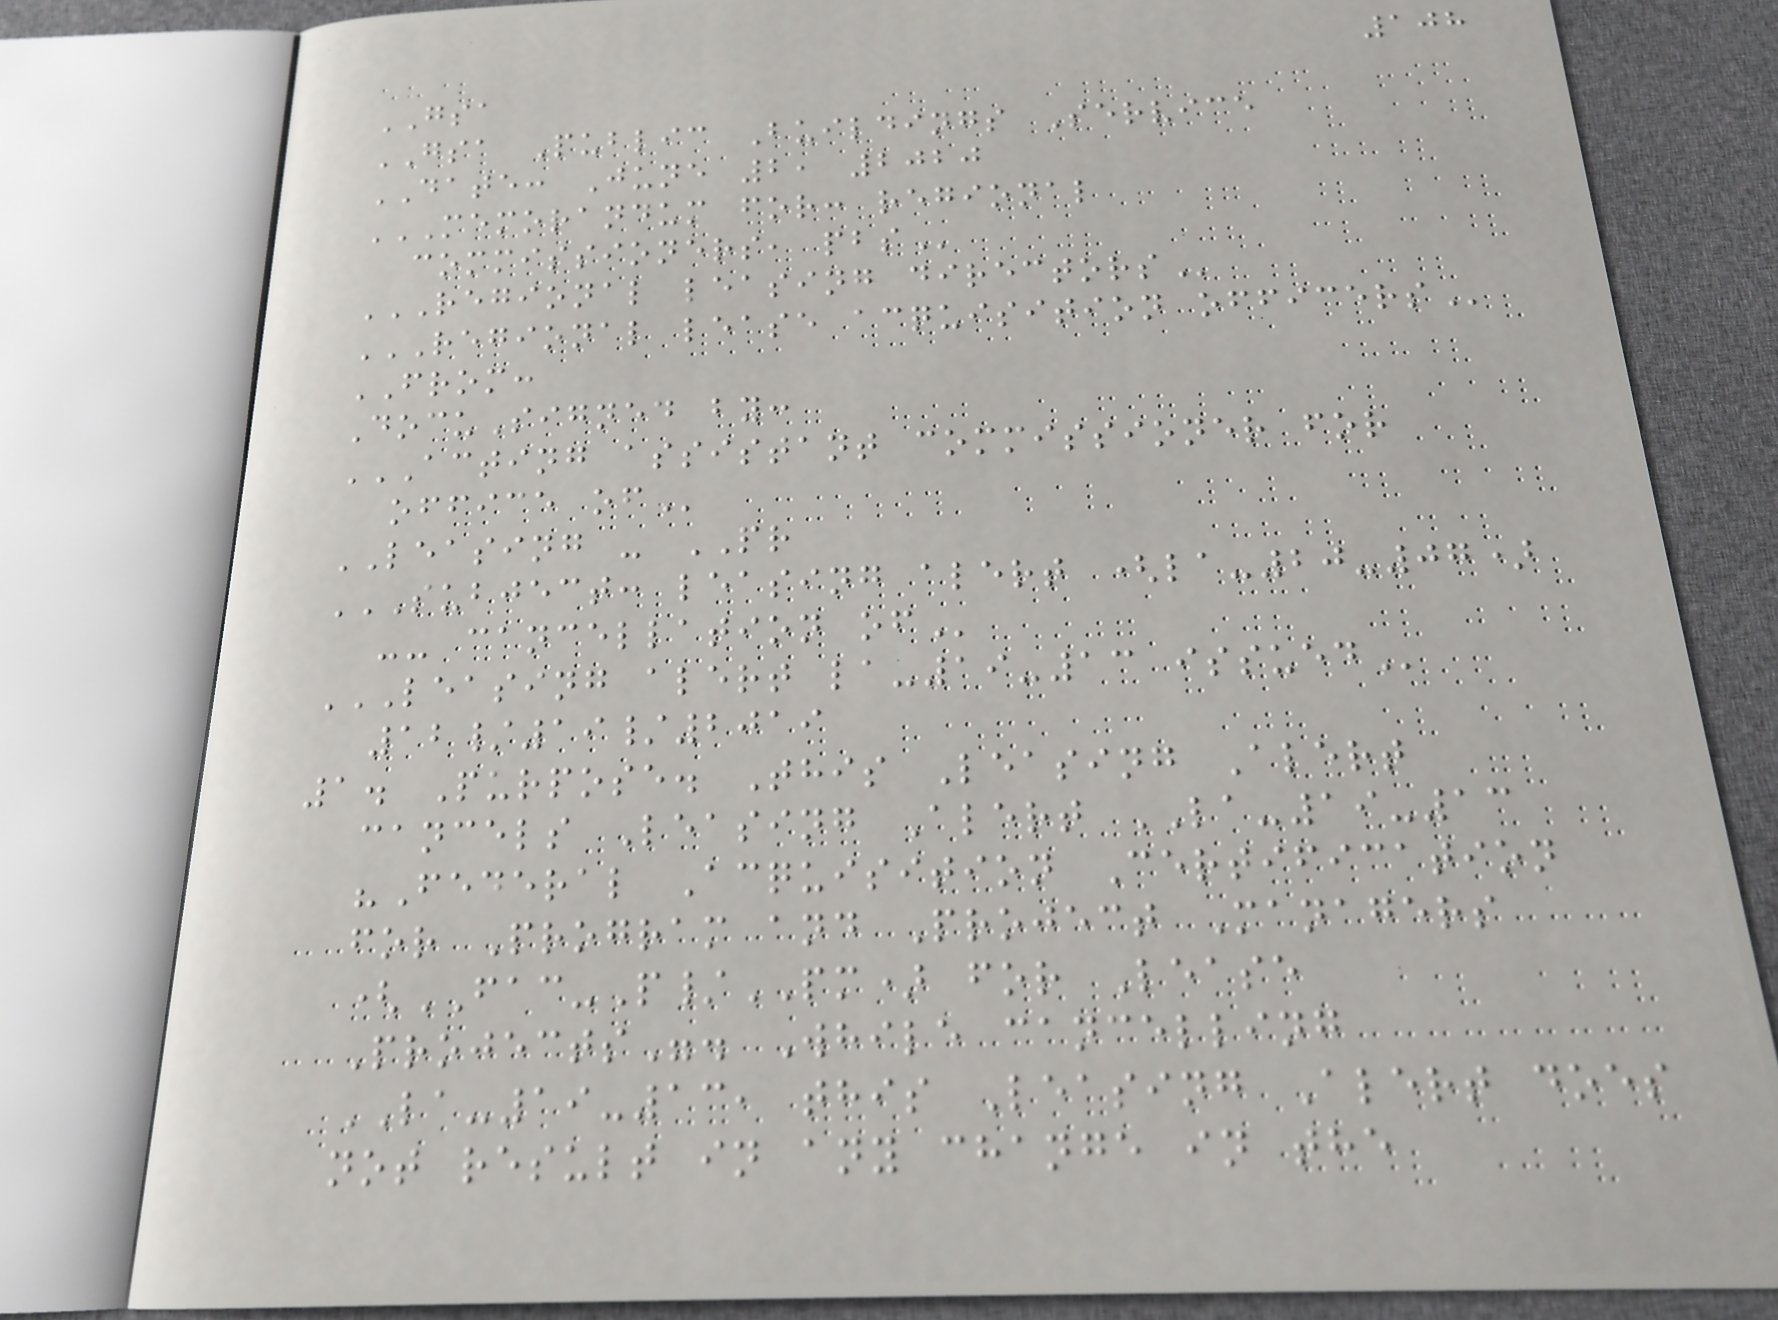108
GSA
GSA Public Buildings Service
DATE: June 2, 2020
MEMORANDUM FOR: REGIONAL
COMMISSIONERS, PBS
REGIONAL LEASING DIRECTORS
REGIONAL LEASE ACQUISITION OFFICERS
FROM:
DocuSigned by:
ACTING ASSISTANT COMMISSIONER FOR
OFFICE OF
LEASING - PR
SUBJECT: LEASING ALERT (LA-20-07)
-- CANCELLATION OF
LEASING ALERT LA-19-13 ISSUED
12/19/2019
1. Purpose. This Leasing Alert
cancels Leasing Alert LA-19-13
"Federal Acquisition Certification
for Program and Project Managers
(FAC-P/PM) for Lease
Projects". While cancelling
LA-19-13, this Leasing Alert does
not result in any change in the
